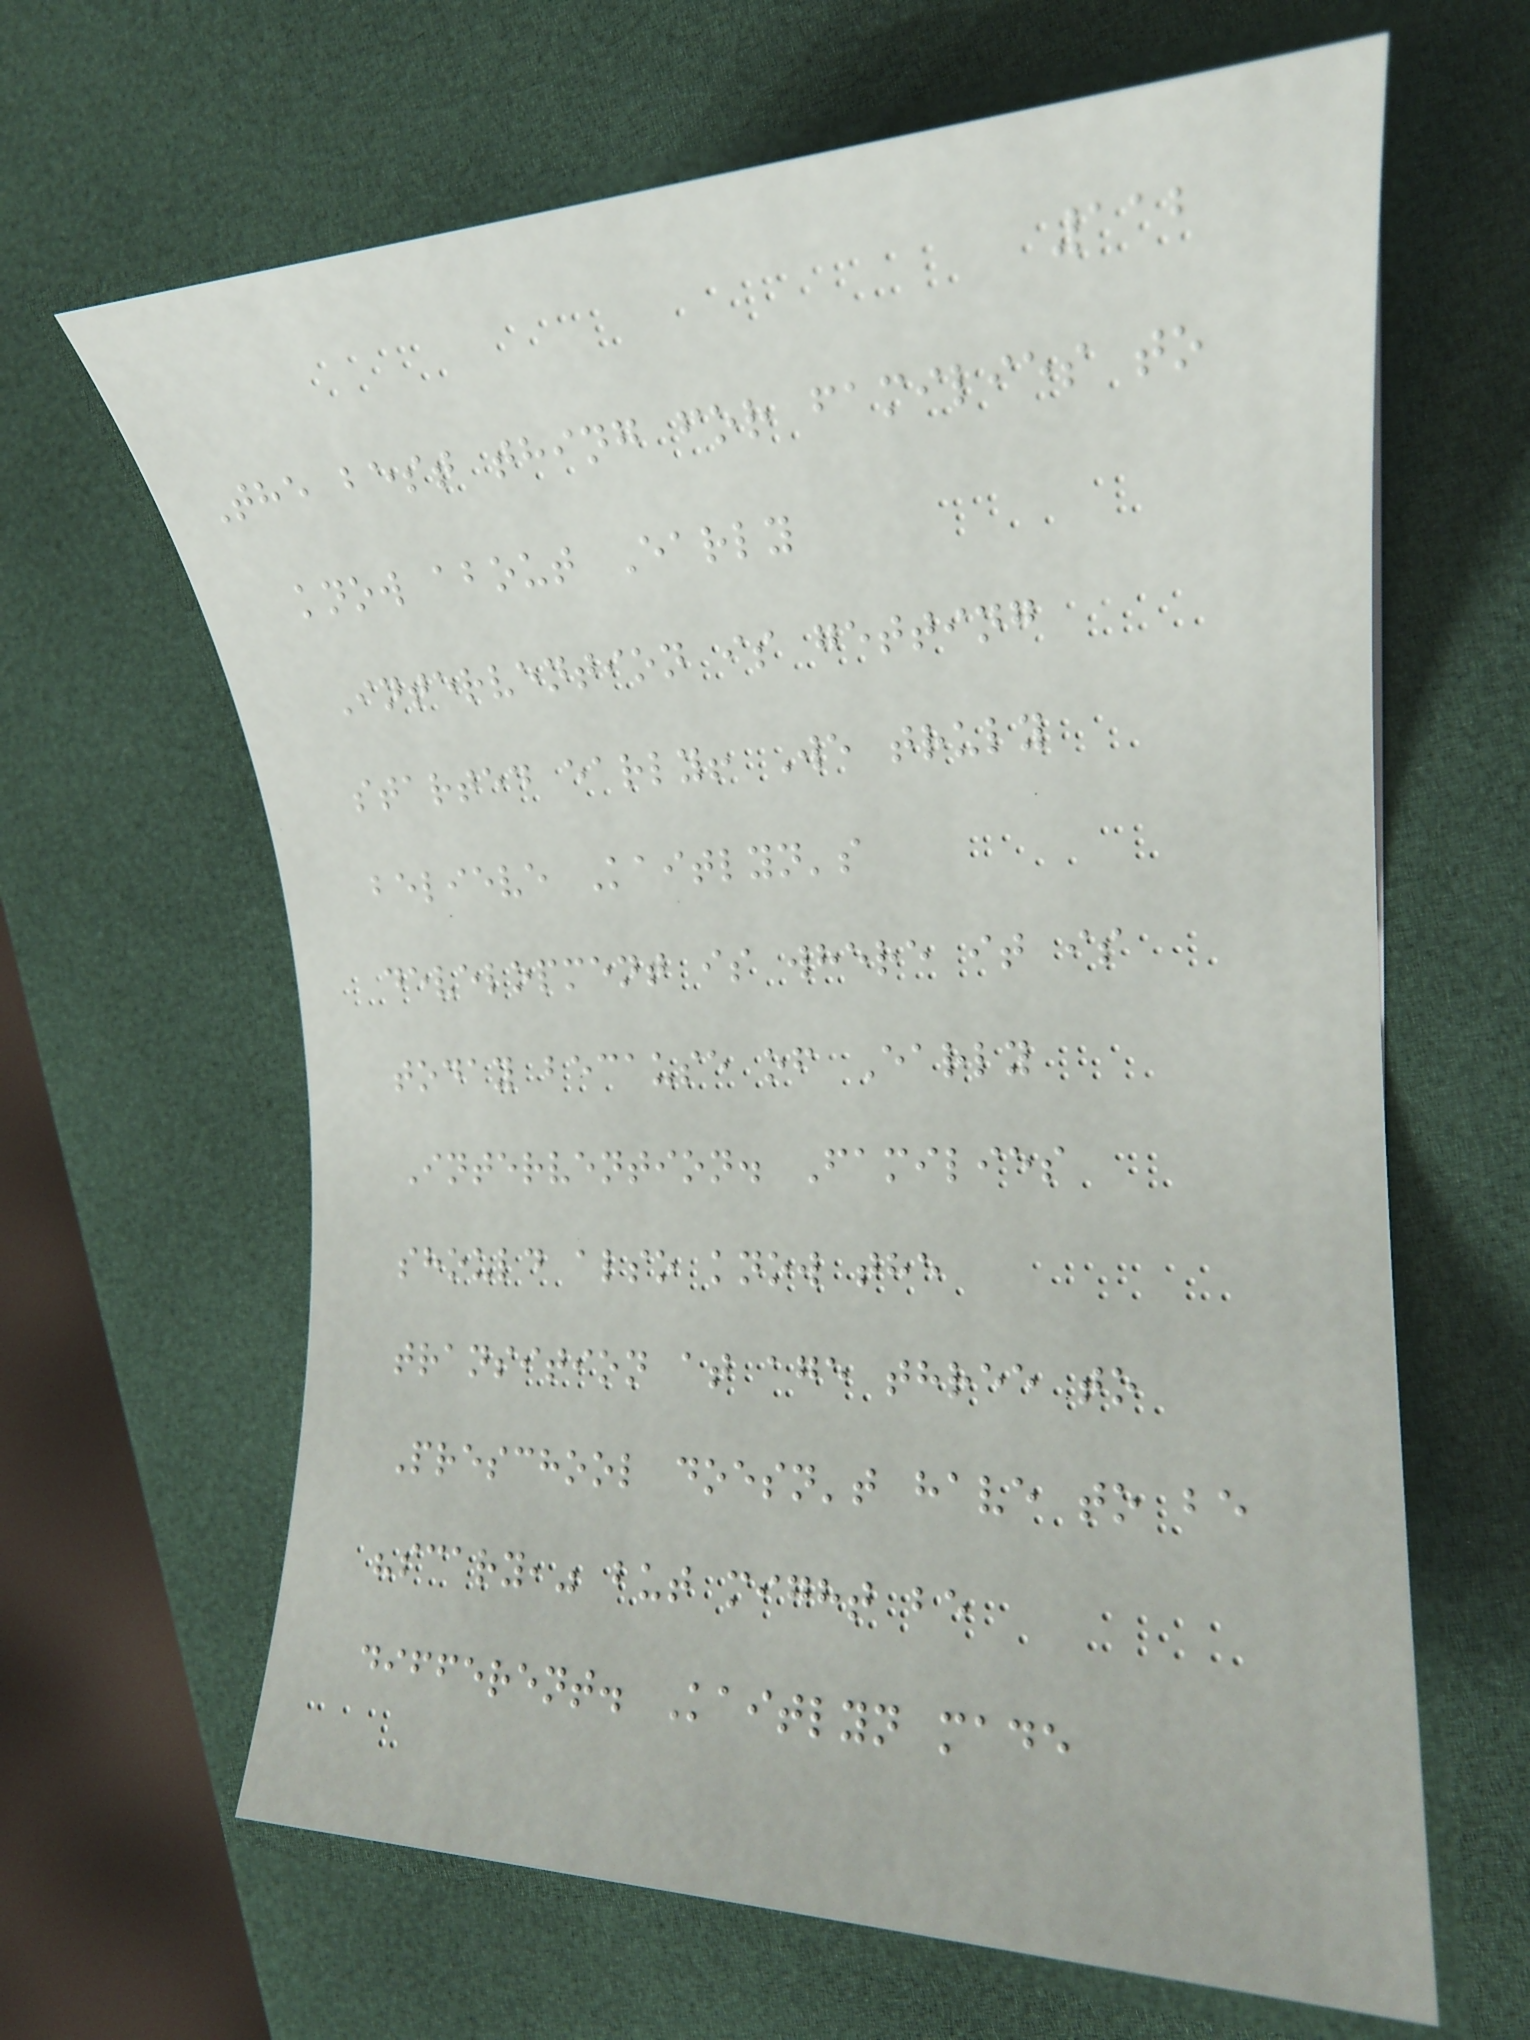112
The best thing for families to
know about Early
Intervention is getting
started early! We truly
believe Kaitlyn's
development is where it is
today because of Early
Intervention. Families
should also know the
transition at age three to
Preschool doesn't have to be
"scary," but might be
different. Kaitlyn made
